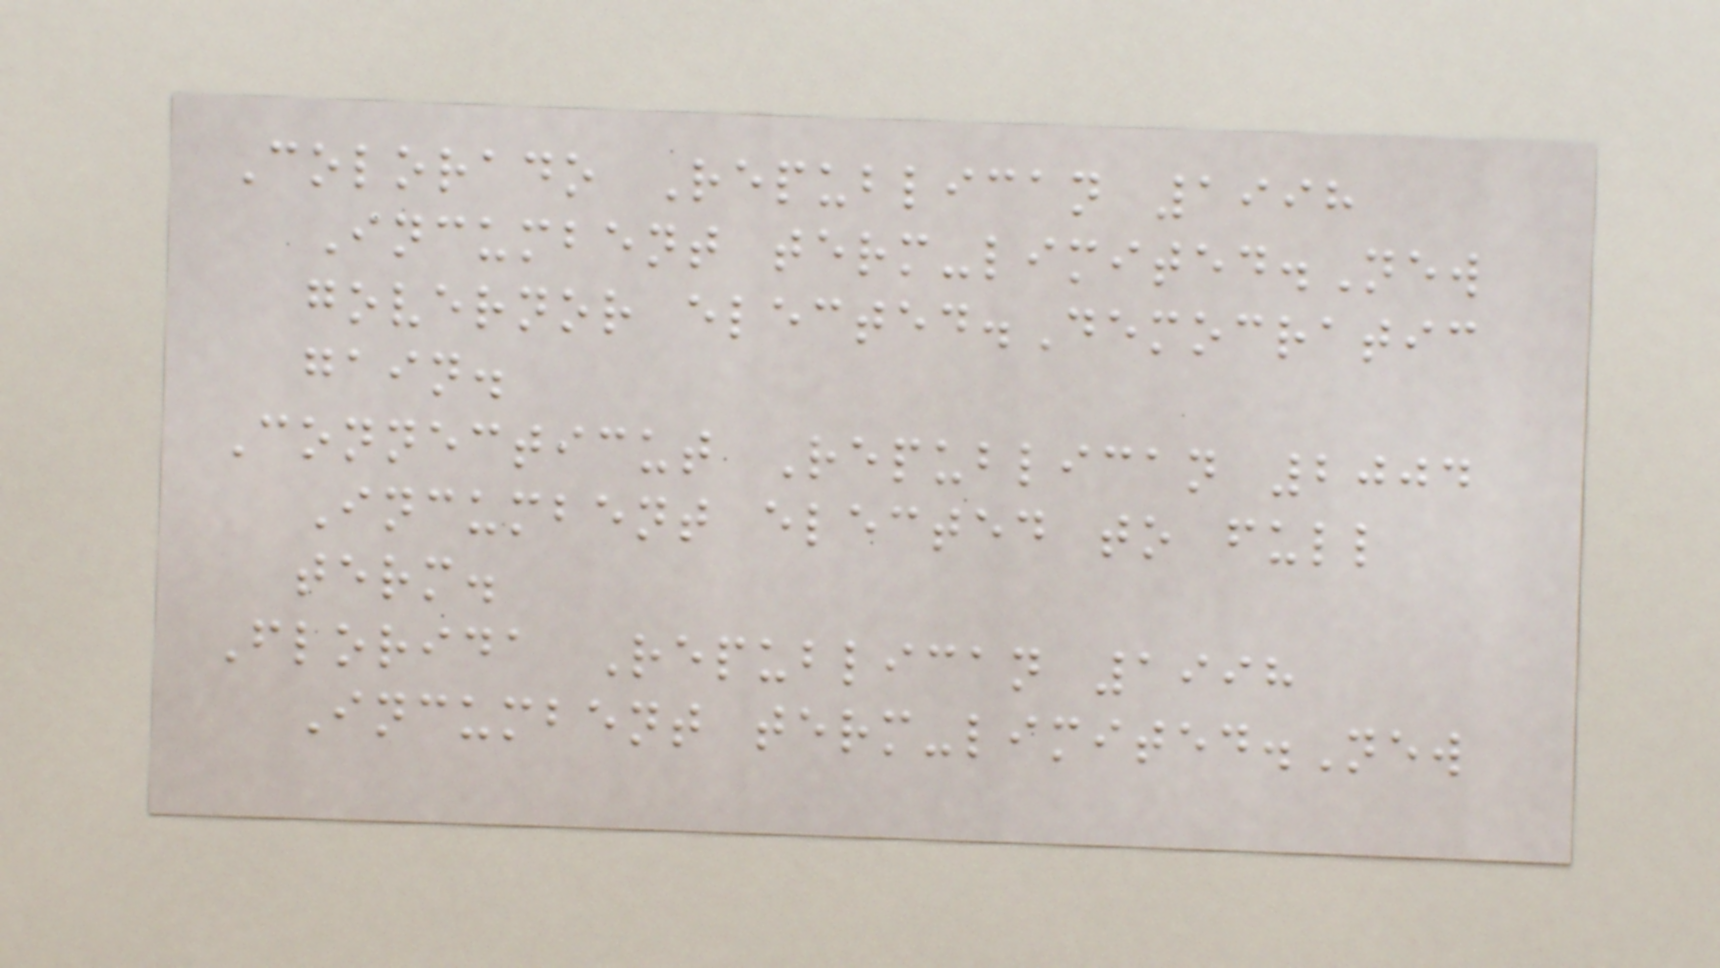Colorado Republican 1998
Incumbent term-limited.New
governor elected.Democratic
gain.
Connecticut Republican 2004
Incumbent elected to full
term.
Florida Republican 1998
Incumbent term-limited.New
